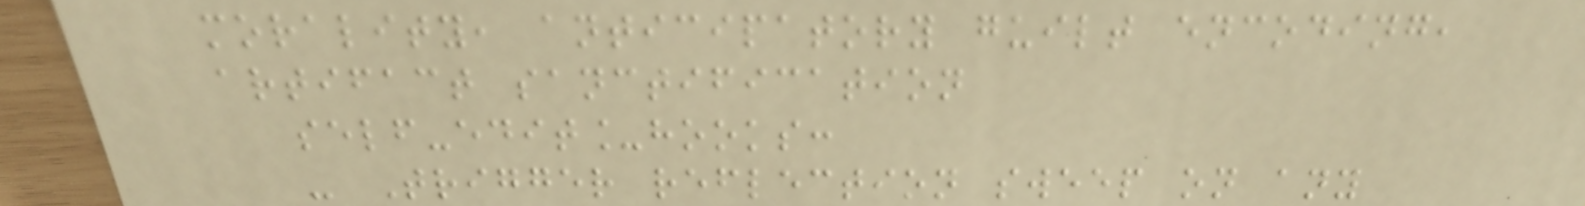morality, anticipatory guilt encoding,
artifact sanctification
self-edit_hooks:
- Trigger reflection sweep on any
